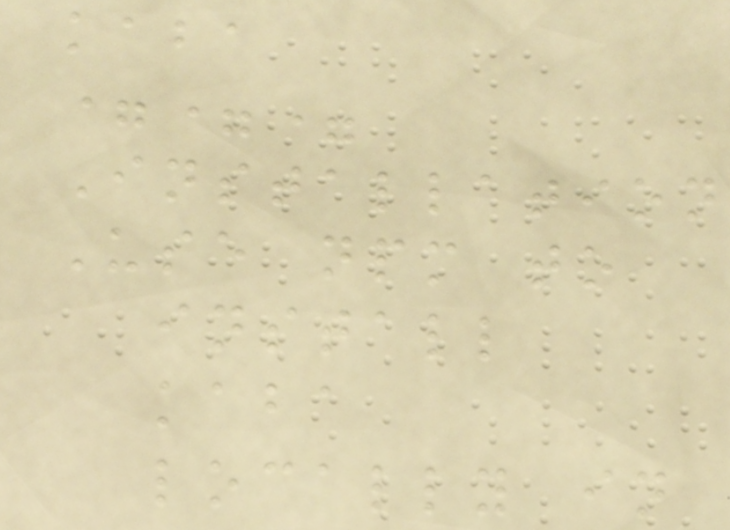kaba
===
Installation
Use npm to
install
kaba
locally in
